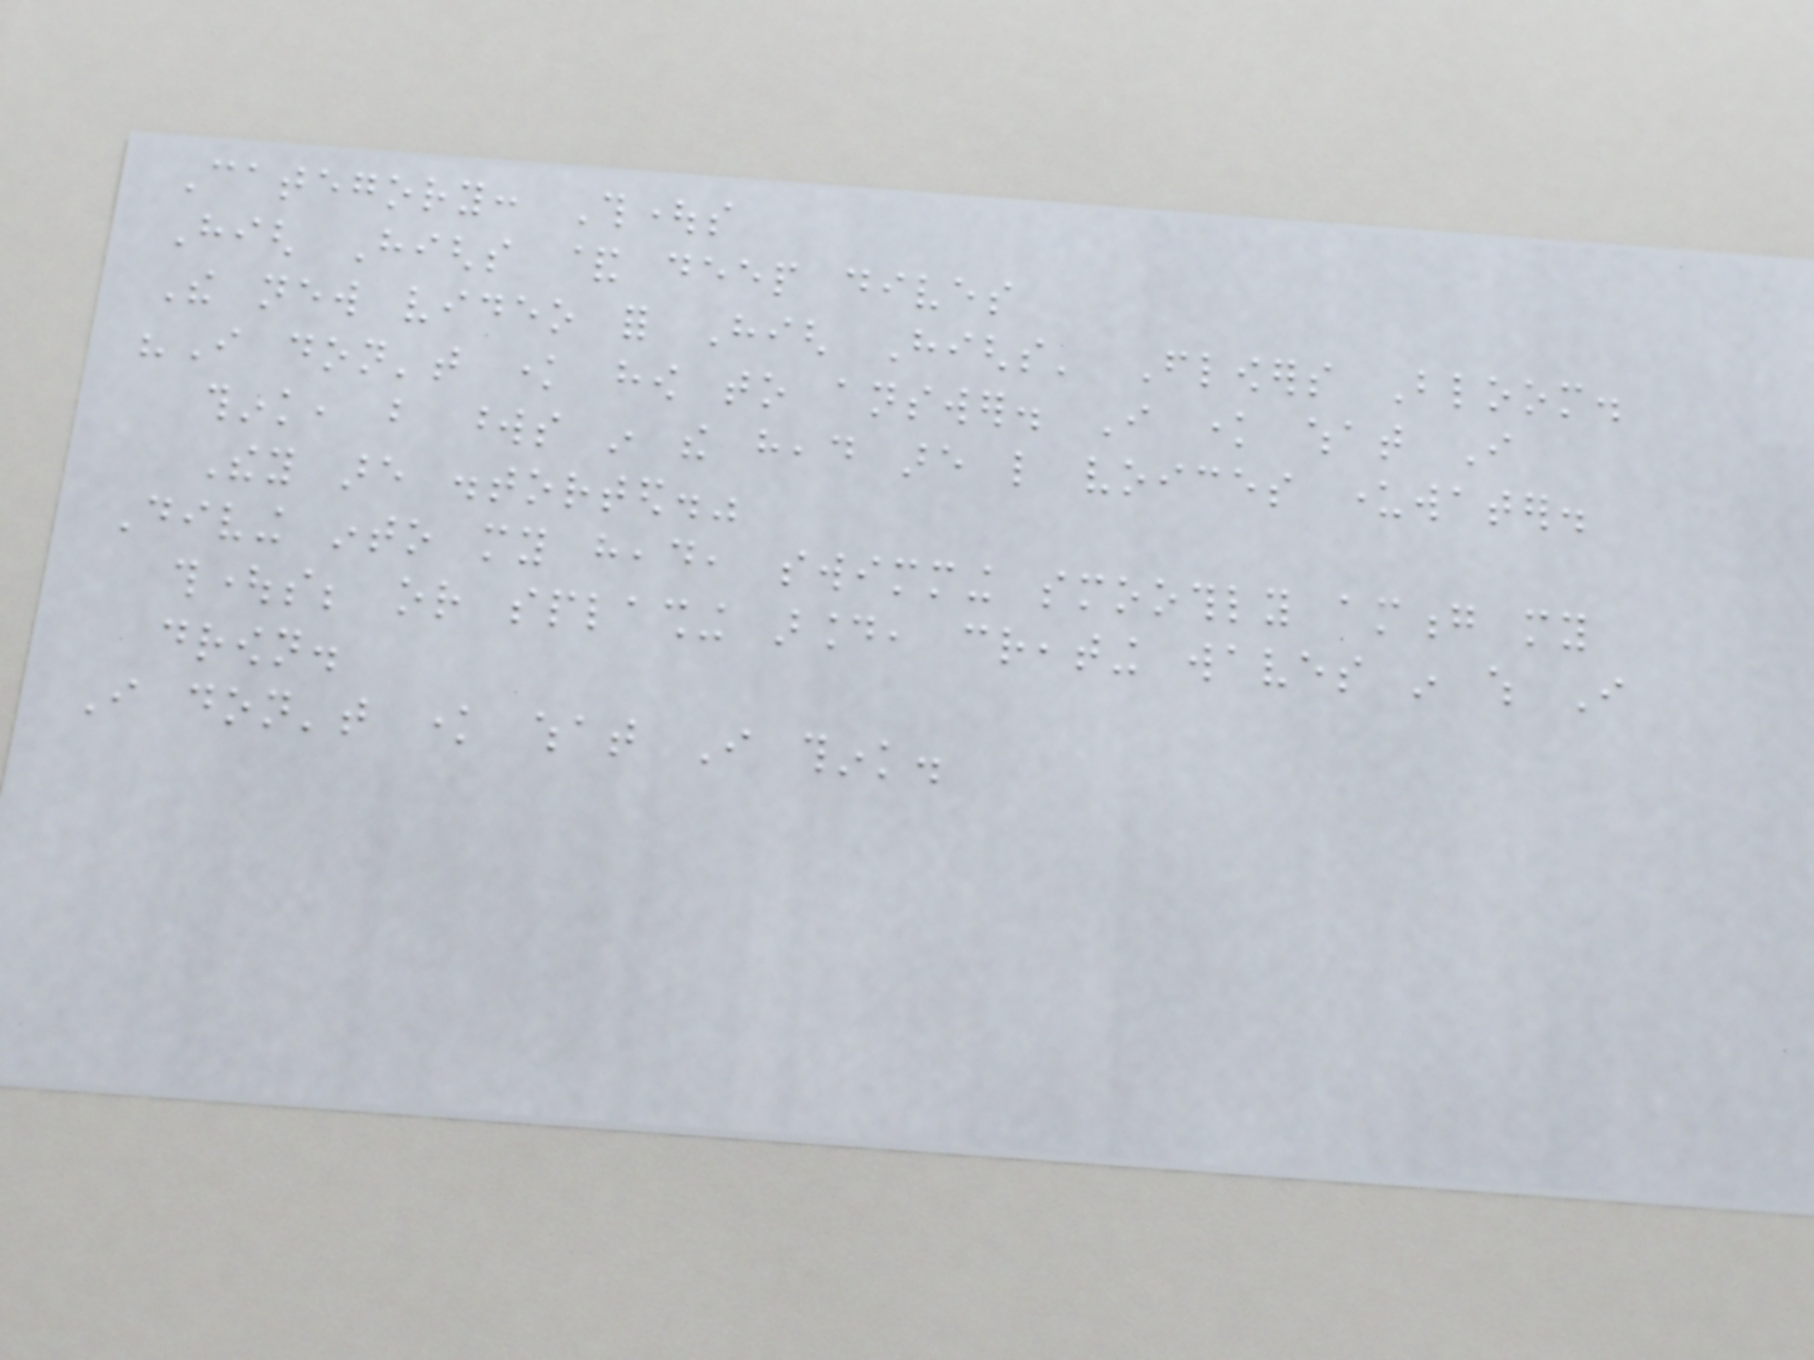Category: Thoughts
High Highs & deep dives
The new video for High Highs' Flowers Bloom.
"I don't know how to answer. I know what I
think, but words in the head are like voices underwater.
They are distorted."
Diving into my head, swimming smoothly among my
thoughts; or splashing around, creating waves in which I
drown.
I don't know what I think.
